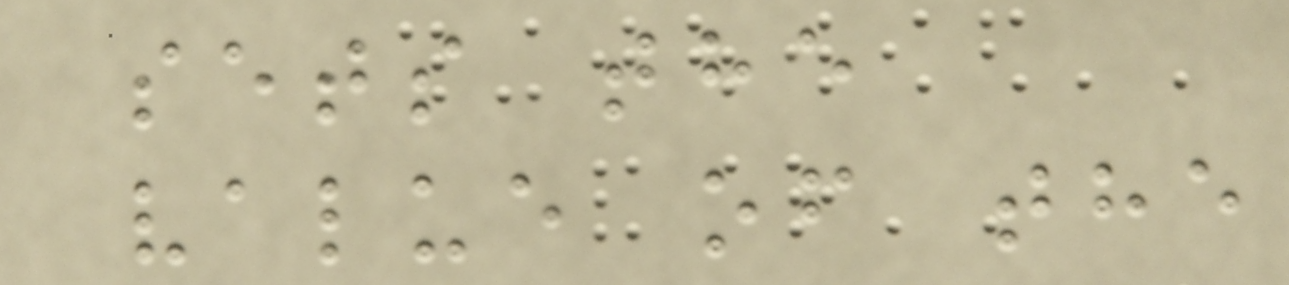sets the
value of the
